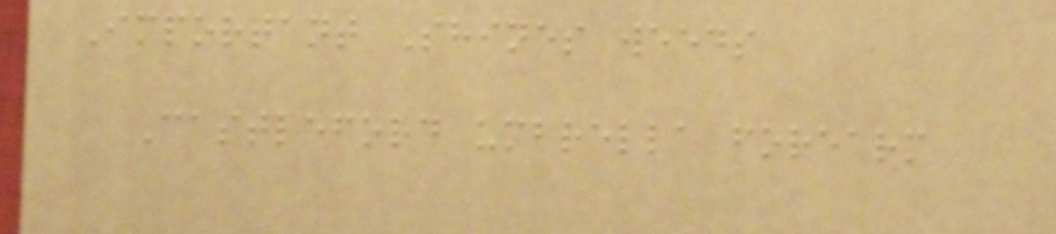Important Shines weeds
Castleford umbrella forearm
